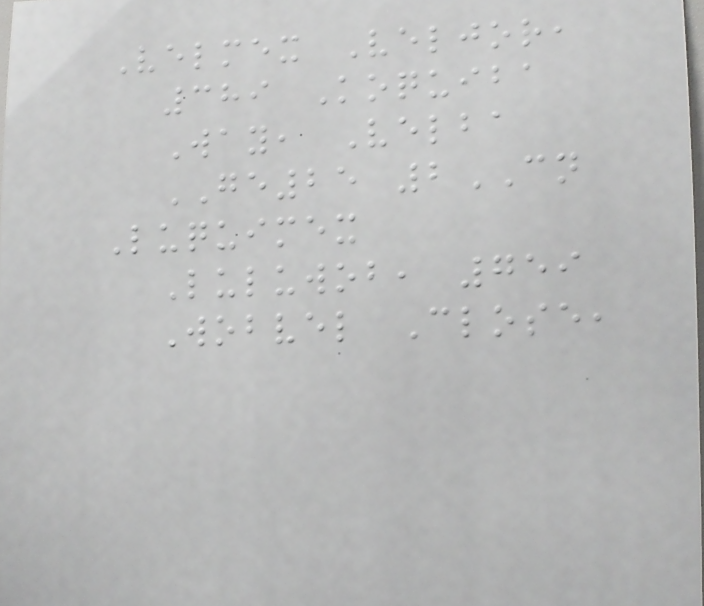Velmex Veljor,
389 Koquiba
Way, Velba
GE25 2CN
Luquimex
Luluwob, 759
Wobvel Close,
